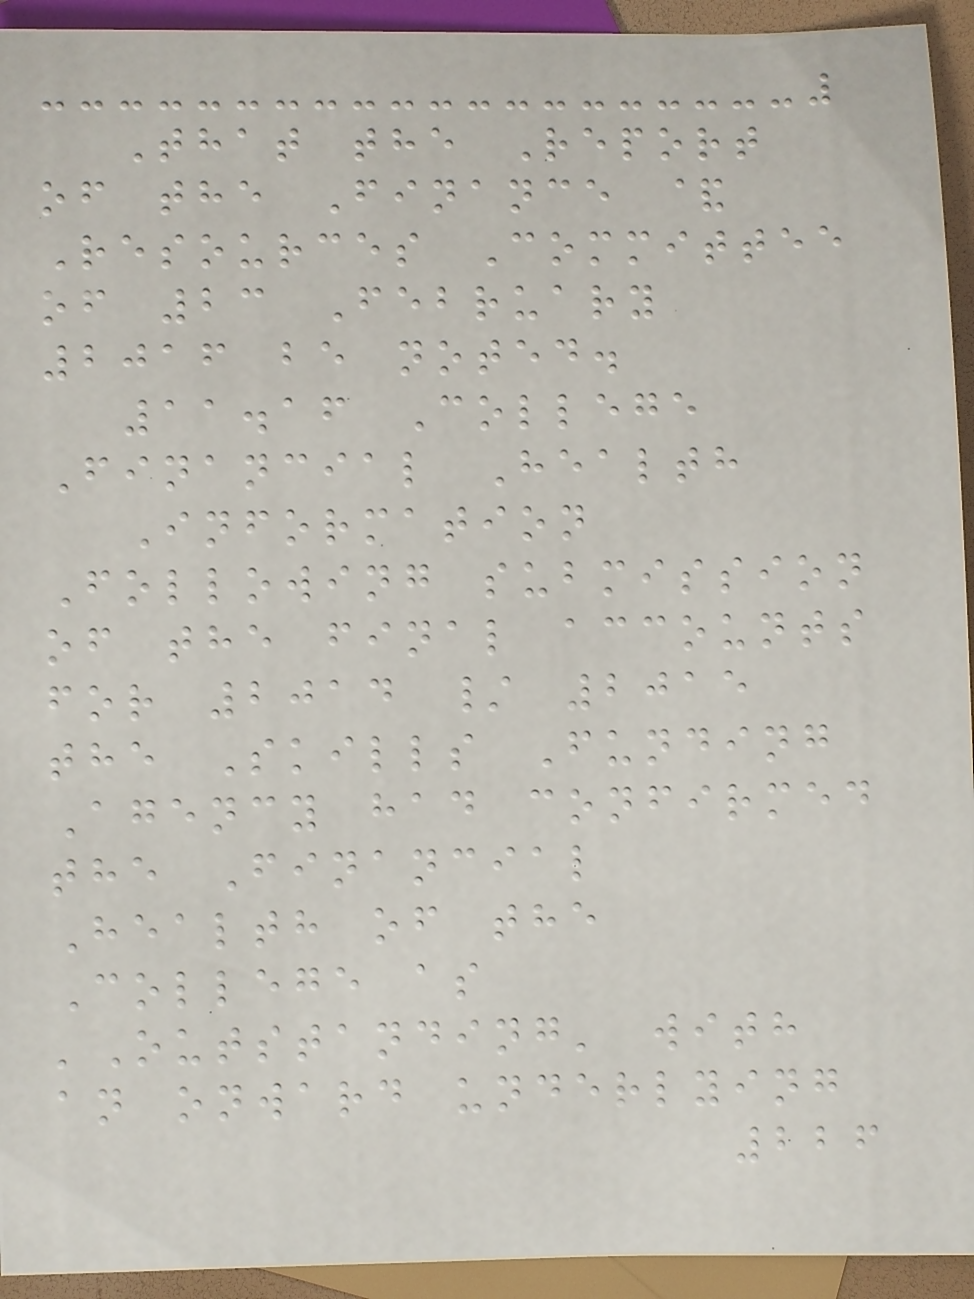That the Report
of the Finance &
Resources Committee
of 23 February
2016 be noted.
11.16 College
Financial Health
Information
Following submission
of the final accounts
for 2014 / 2015
the Skills Funding
Agency had confirmed
the Financial
Health of the
College as
'Outstanding' with
an onward underlying
226
